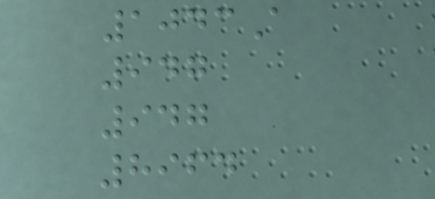1043A
947
947
8964
